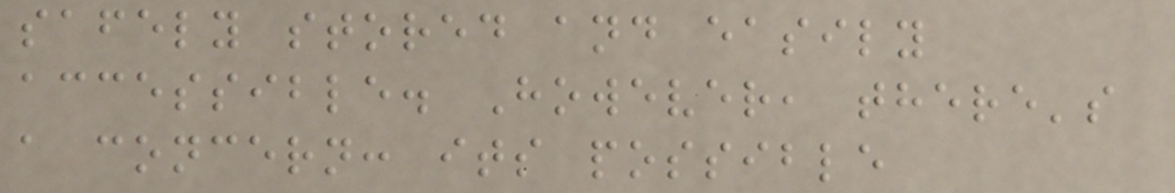safely stored and easily
accessible. However, there's
a concern: its possible
